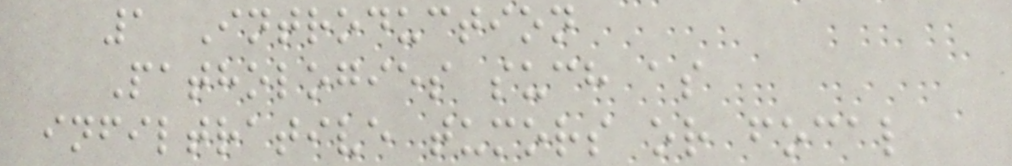1 Introduction
Pathologies such as
infiltrative tumors or focal
